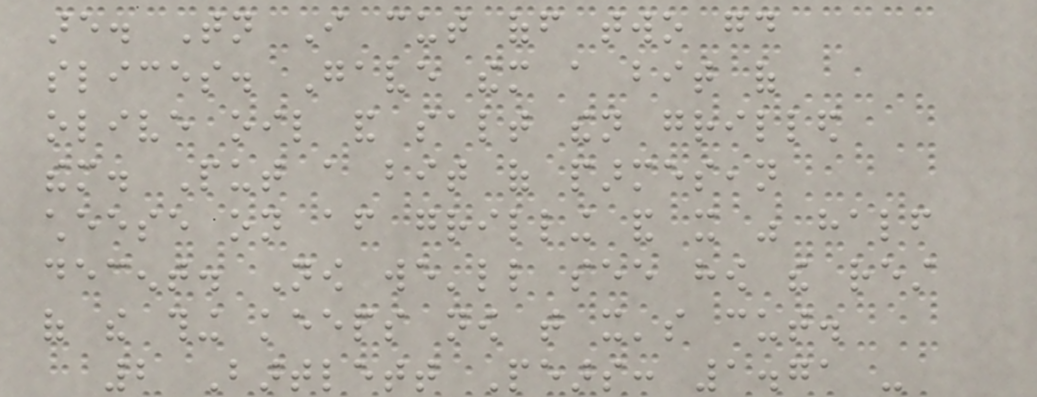are. Tonight I cut off two good
slices. Gave them a bit of
olive oil and salt then grilled
them. Put a bit of parmesean
cheese on after grilling and it was half
decent. Now we'll see how the rest
of the thing keeps now that it's cut.
2 Bartlett Pears: 1.71 -
